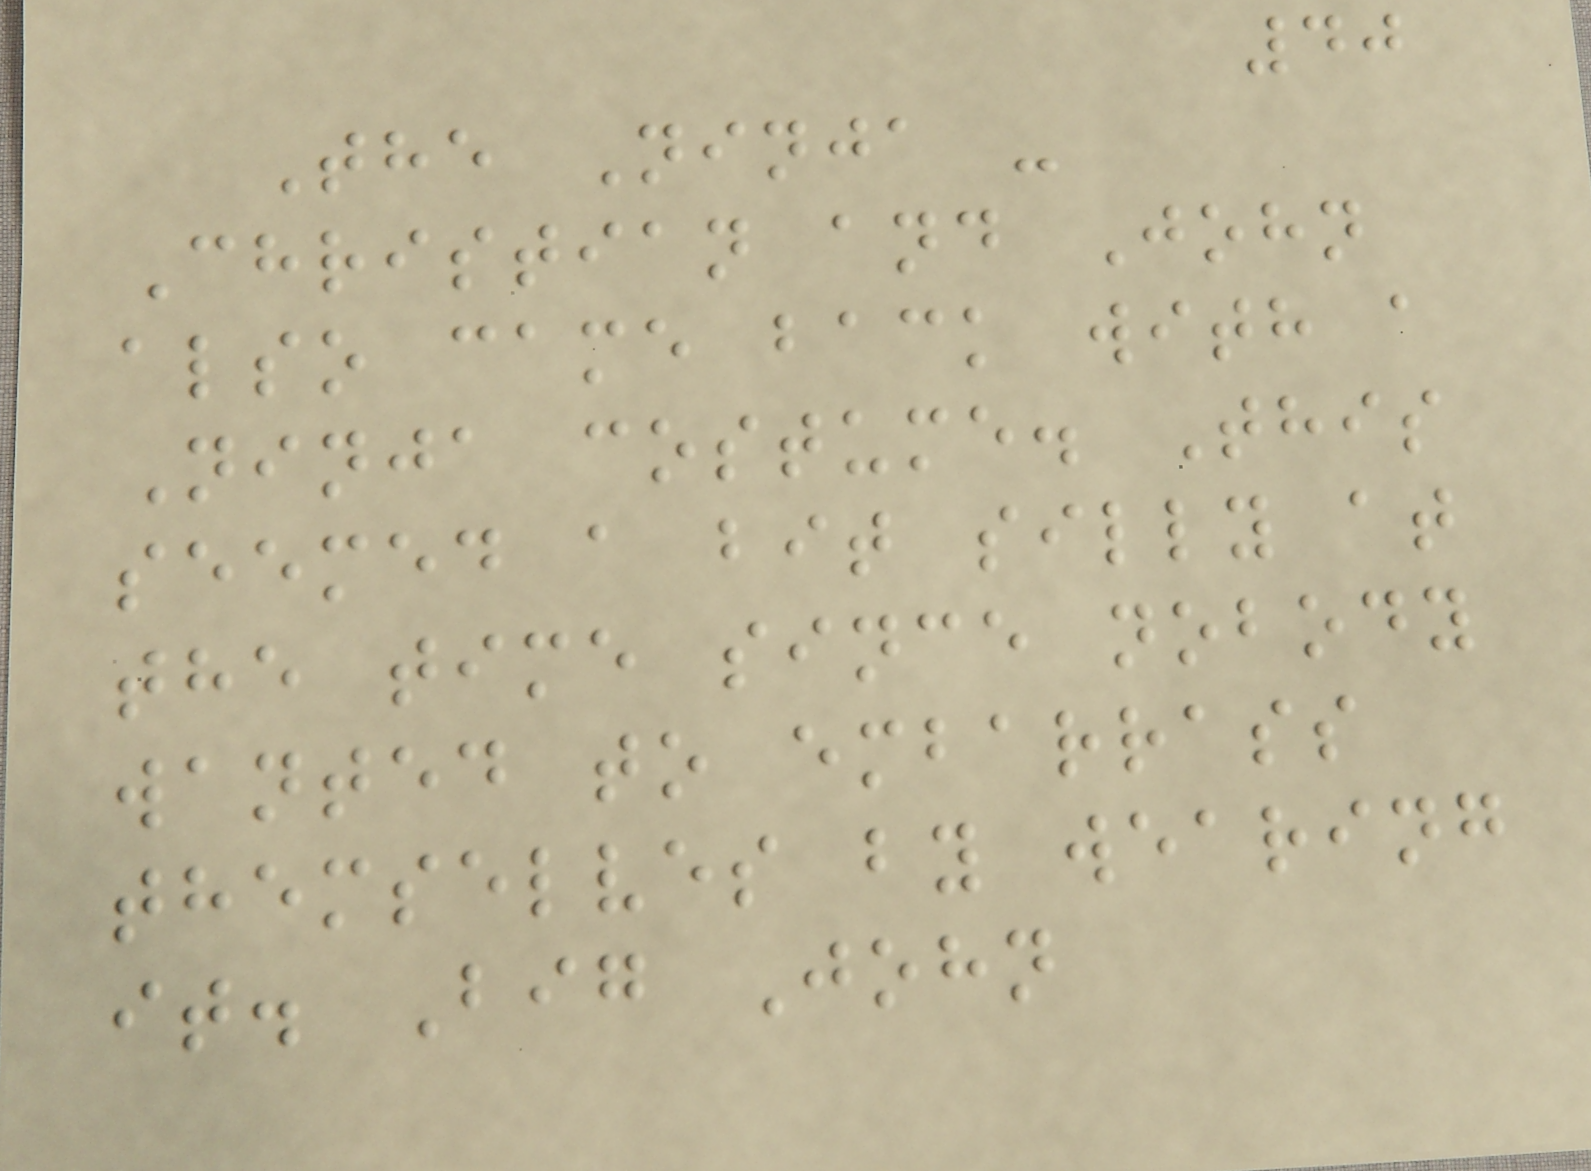40
The Ninja -
Christian and John
also came back with a
Ninja costume. This
seemed a bit silly at
the time since nobody
wanted to embarrass
themselves by wearing
it. Big John
